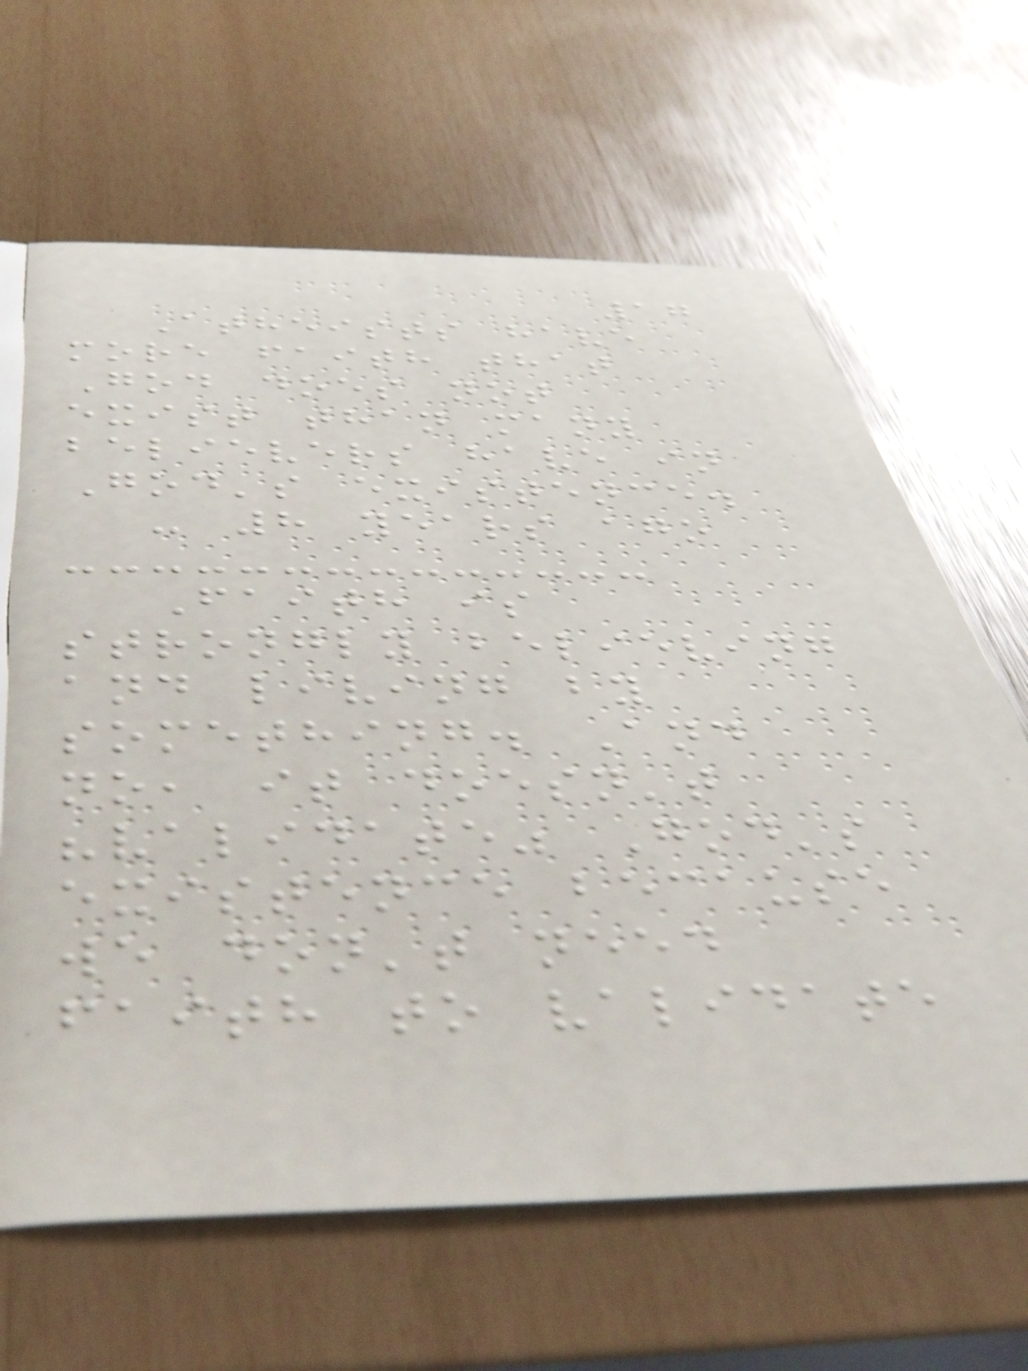17
Atheists have
more faith that
God does not
exist than many
believers have in
God's existence.
- 8 years ago
Faith is
strongly believing
and living by
something. And
no, it doesn't
"validate" God's
existence because
we don't need
faith to validate
